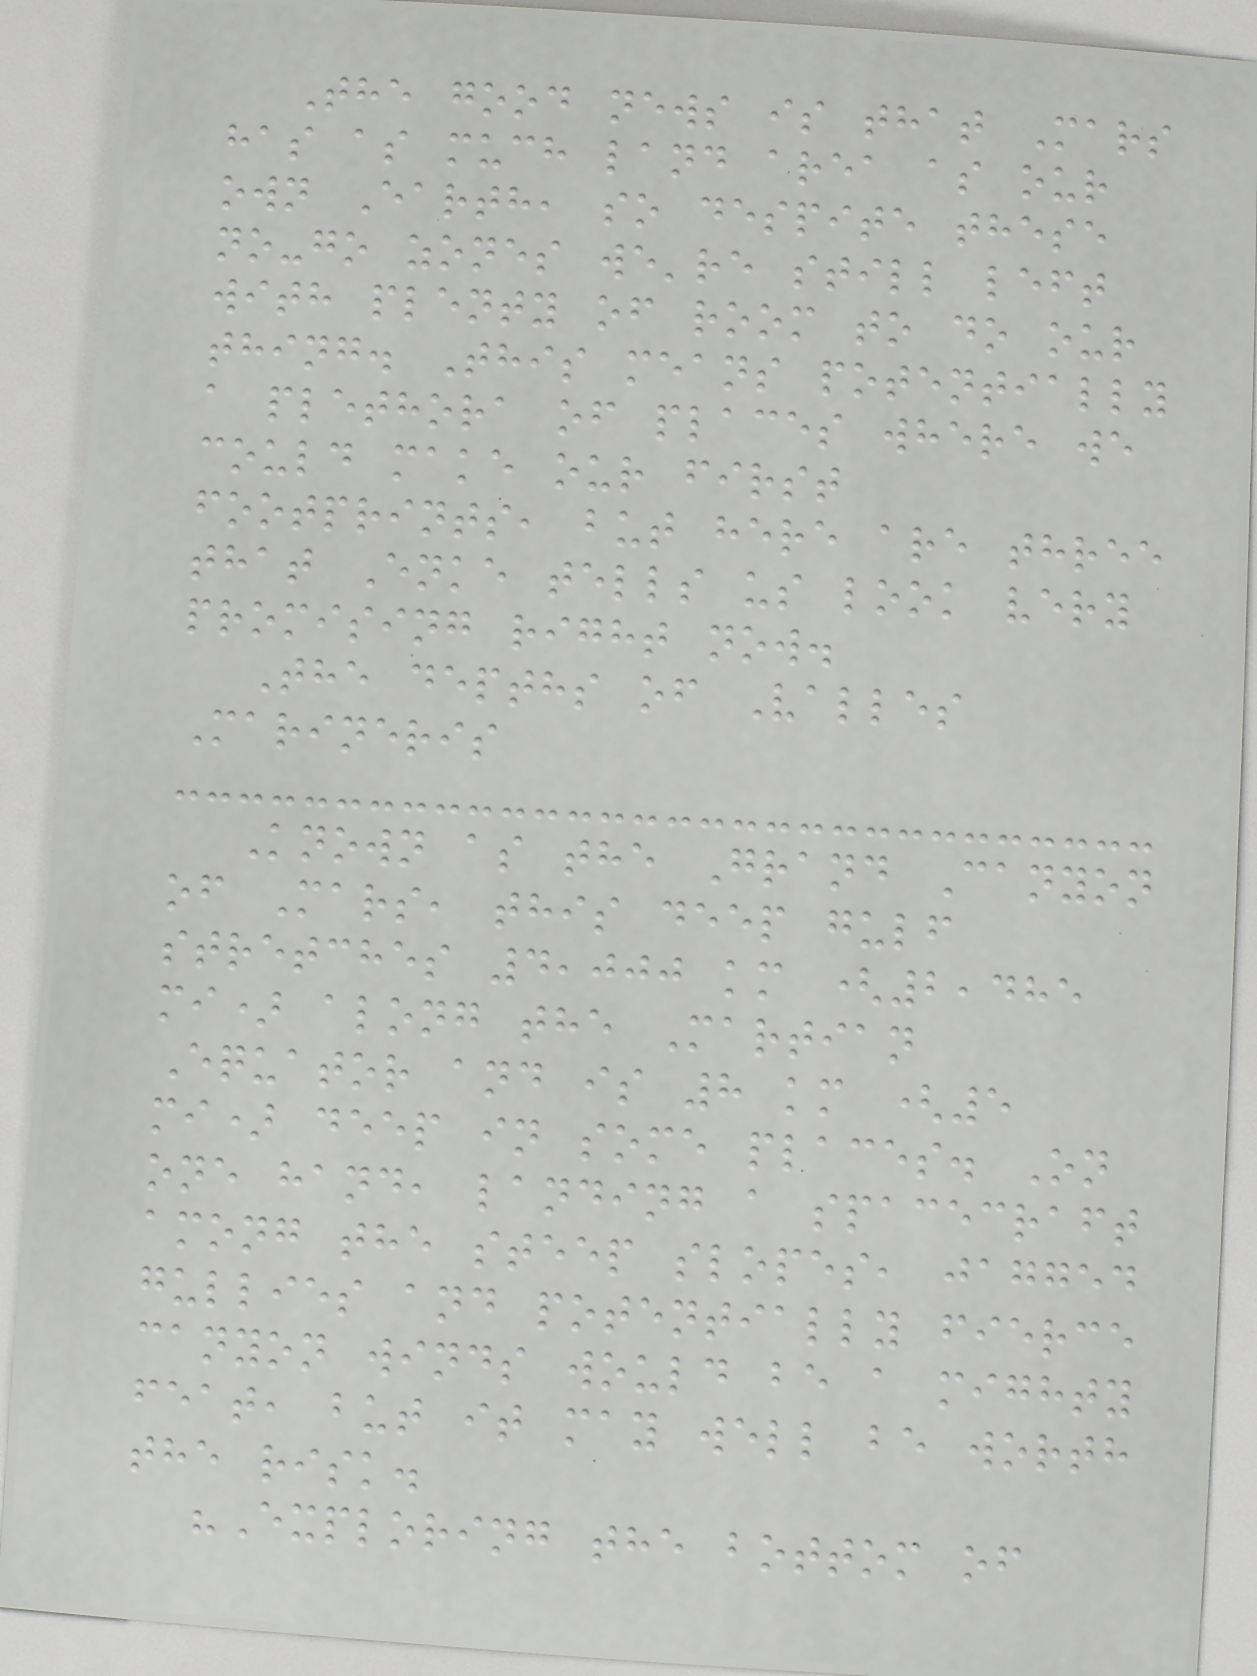The good news is that Mars
has as much land area as our
own Earth, so despite these
no-go zones we're still left
with plenty of room to do our
thing. This means potentially
a plethora of places where we
could make our first
footprints, but here are three
that Enke tells us look very
promising right now.
The depths of Valles
Marineris
Known as the Grand Canyon
of Mars, this deep gulf
stretches 4,000 km (2,485
mi) along the Martian
Equator and is 8 km (5
mi) deep in some places. On
one hand, landing a spacecraft
among the steep slopes, jagged
gullies and potentially fierce
canyon winds would be a mighty
feat, but it may well be worth
the risk.
"Exploring the bottom of
